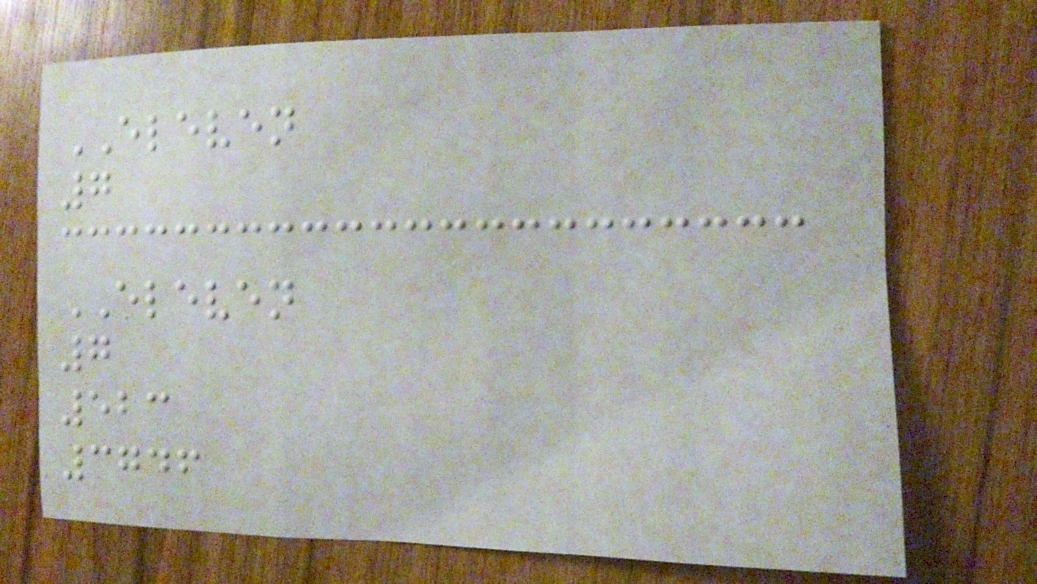ELEVEN
7
ELEVEN
7
523
3746
